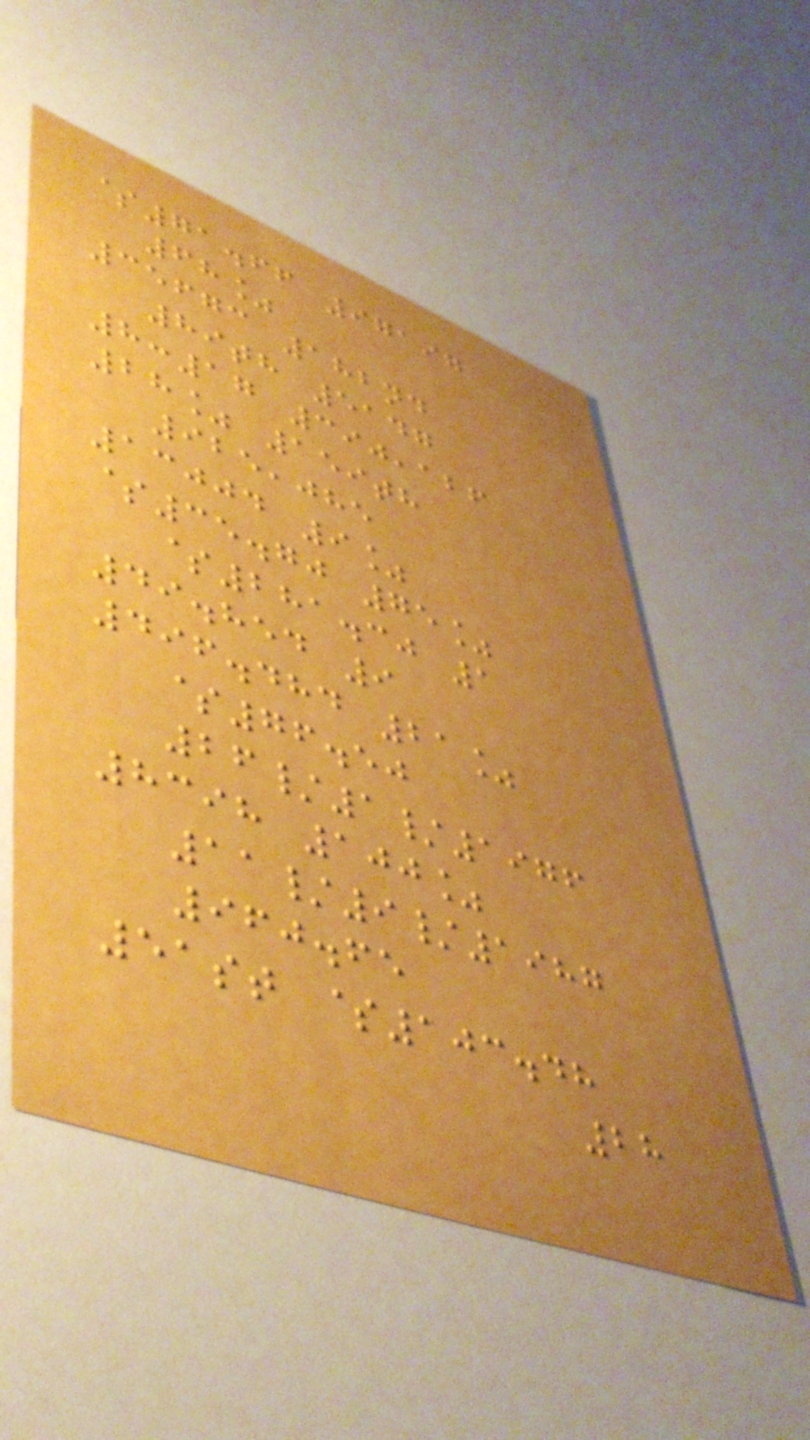$71.66 97197
68%
35673 182nd
89th 5147
8:17 390,126
28% 159th
925,085
13004 9%
$35.70 75%
$281.30 1
49.854 9
496.484 21%
$76.50
26/1/1976
8398 100%
11/9/1987
960.65
51st $103.48
28
